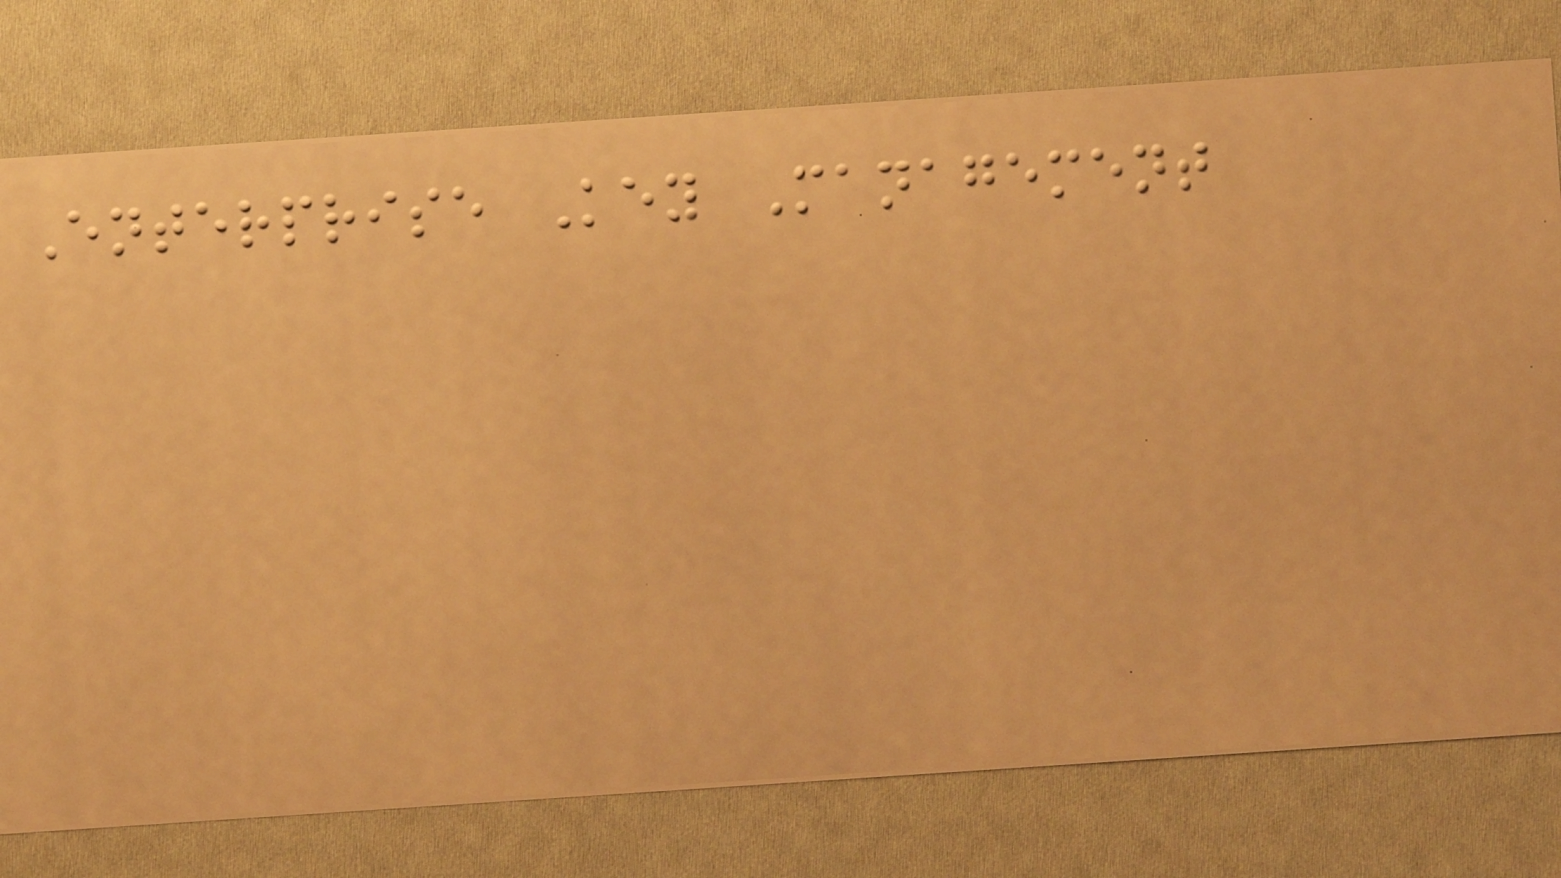Enterprise Key Management
